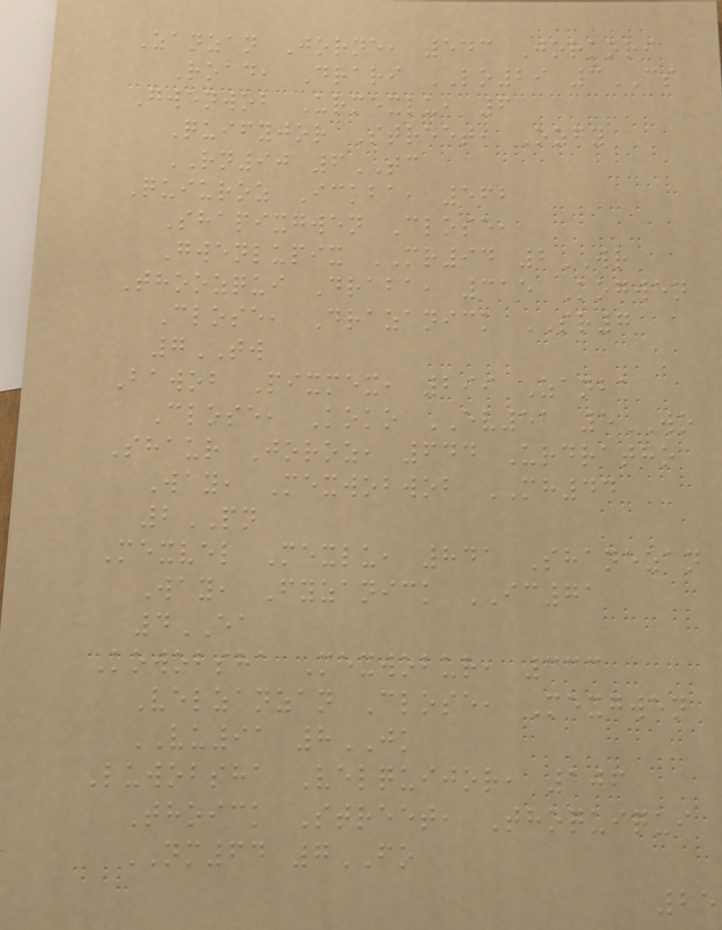Zanzan Jorne, 543 Jorkori
Road, Drari LO29 3CS
Gwenwob Urmexlu, 6
Quifyjor Street, Ozfy
RN90 6TC
Quiuroz Ickba, 562
Shapixgwen Close,
Gwenlupix MR94 2WR
Thoozqui Draba, 315 Kogwen
Close, Drazanick SR7
7TW
Bawob Pixmex, 299 Zanba
Close, Koko EV51 5WO
Shaur Joroz, 644 Urdratho
Way, Mexwobwob MH44
2PN
Mexvel Mexlu, 841 Shanezan
Way, Fyzanick IC71
4EA
Kowobsha Mexwobur, 333
Velzanzan Close, Mexgwen
VU91 8JK
Luwobsha Velquijor, 106
Thoick Street, Thoquiqui
NM64 7FO
25
